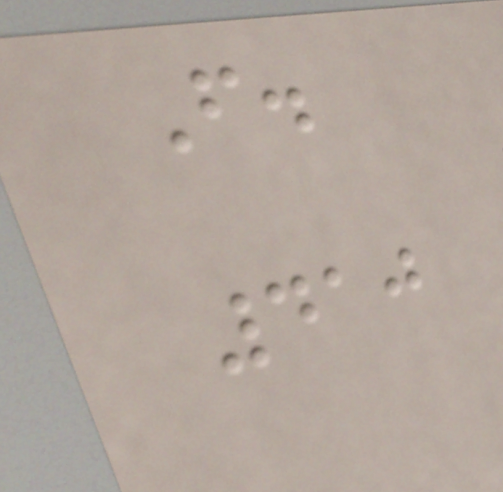F.
410
